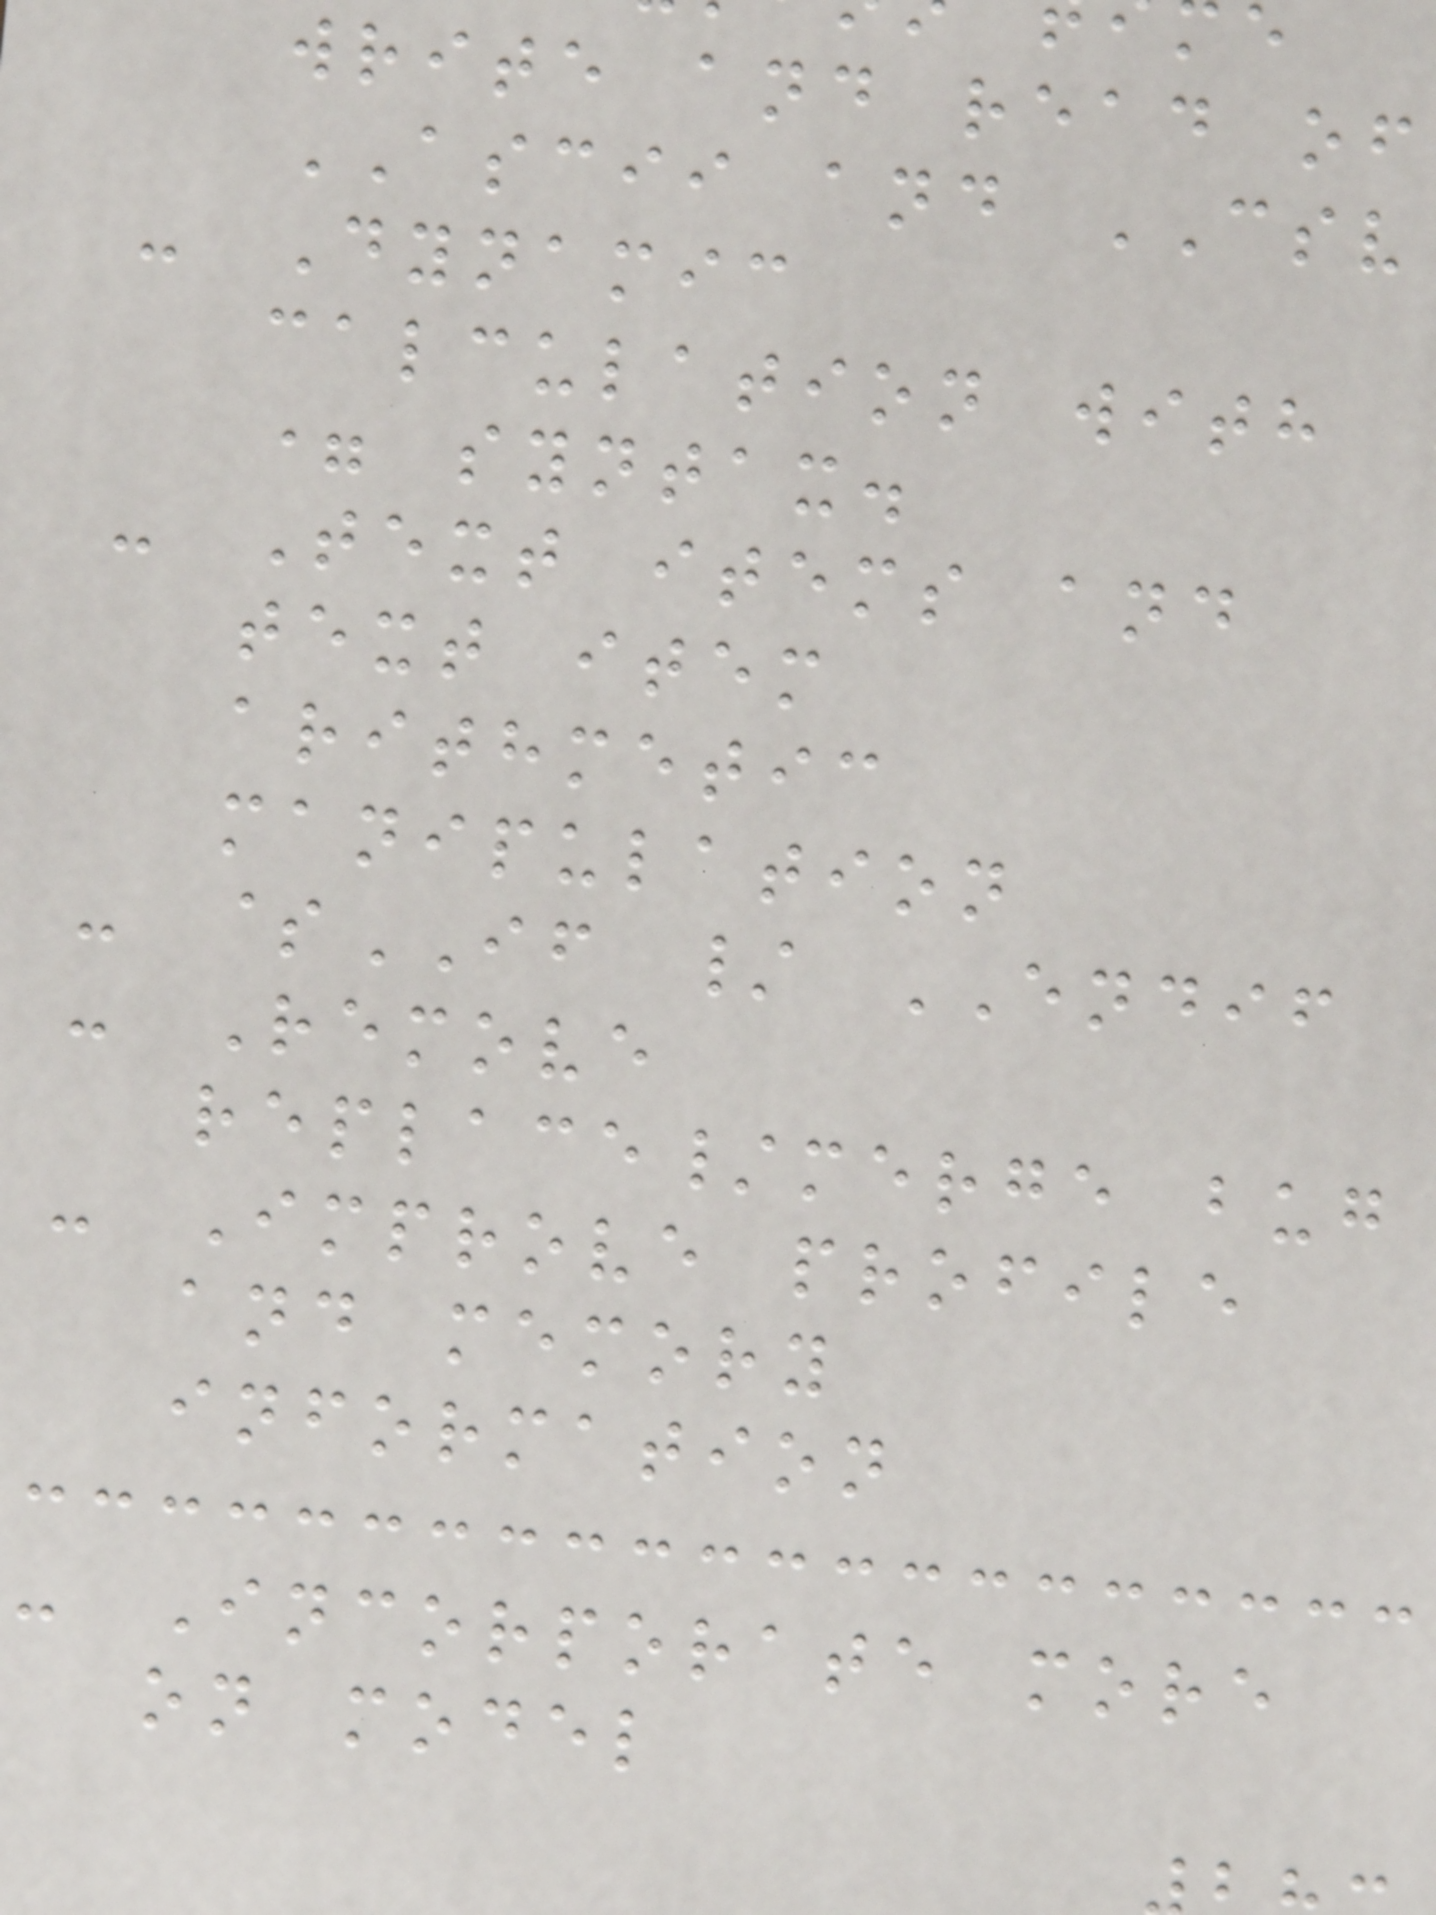write and read of
ASCII and CSV
- Dynamic
calculation with
= syntax.
- Text items and
text item
arithmetic
manipulation
- $IF / ENDIF
- Remove
replace/merge bug
- Improve profile
and memory
information
- Incorporate more
on model
